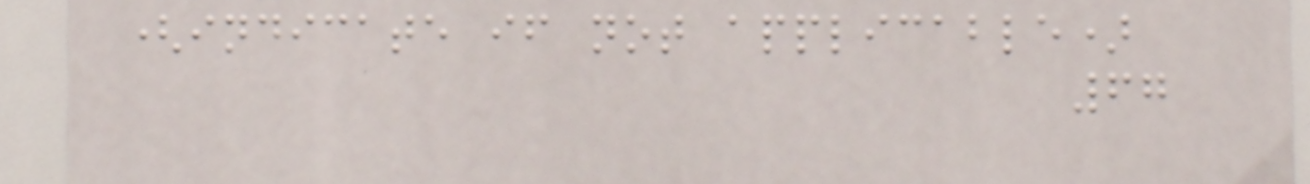(indicate if not applicable)
67
